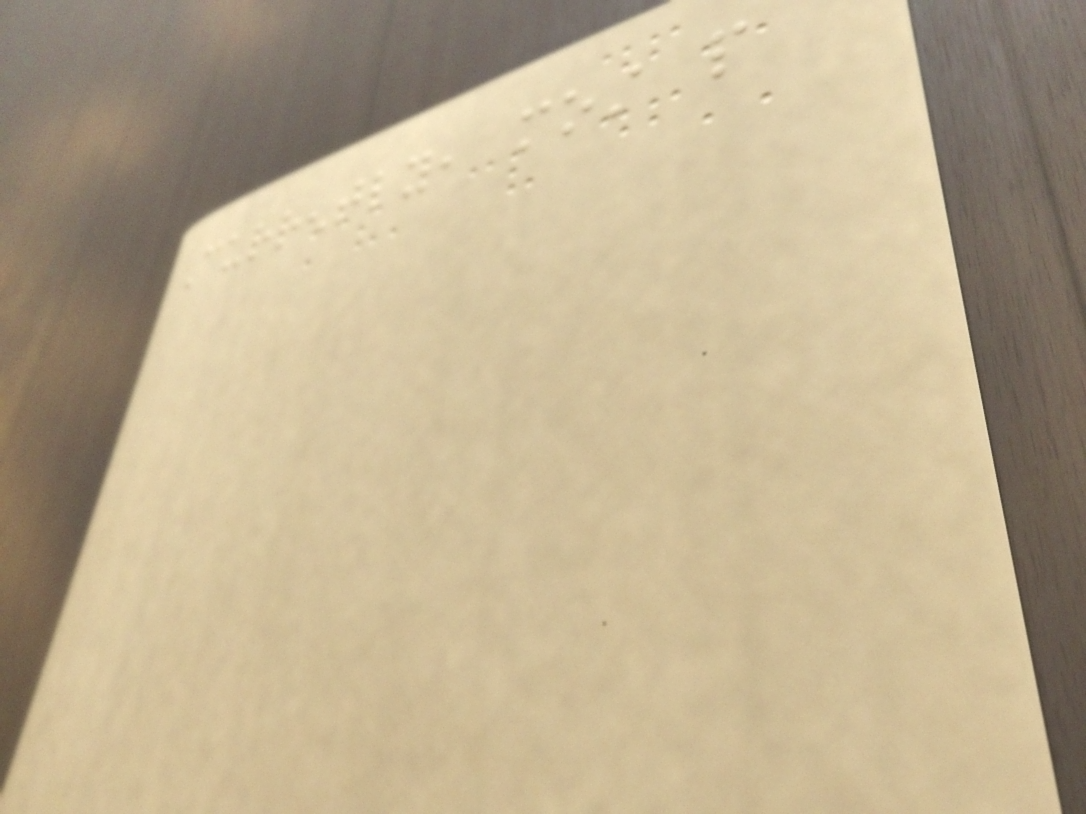Currently, most people
